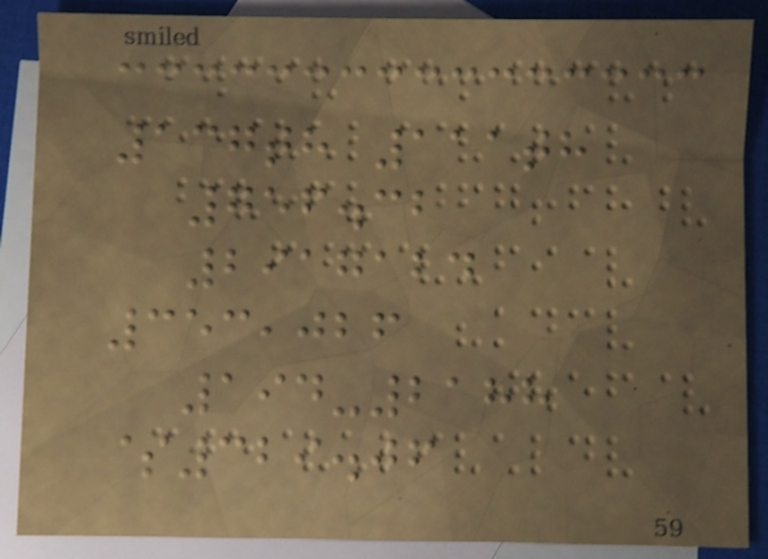137th 111th
756.32
2917124
353,026
194-2188
$329.06
